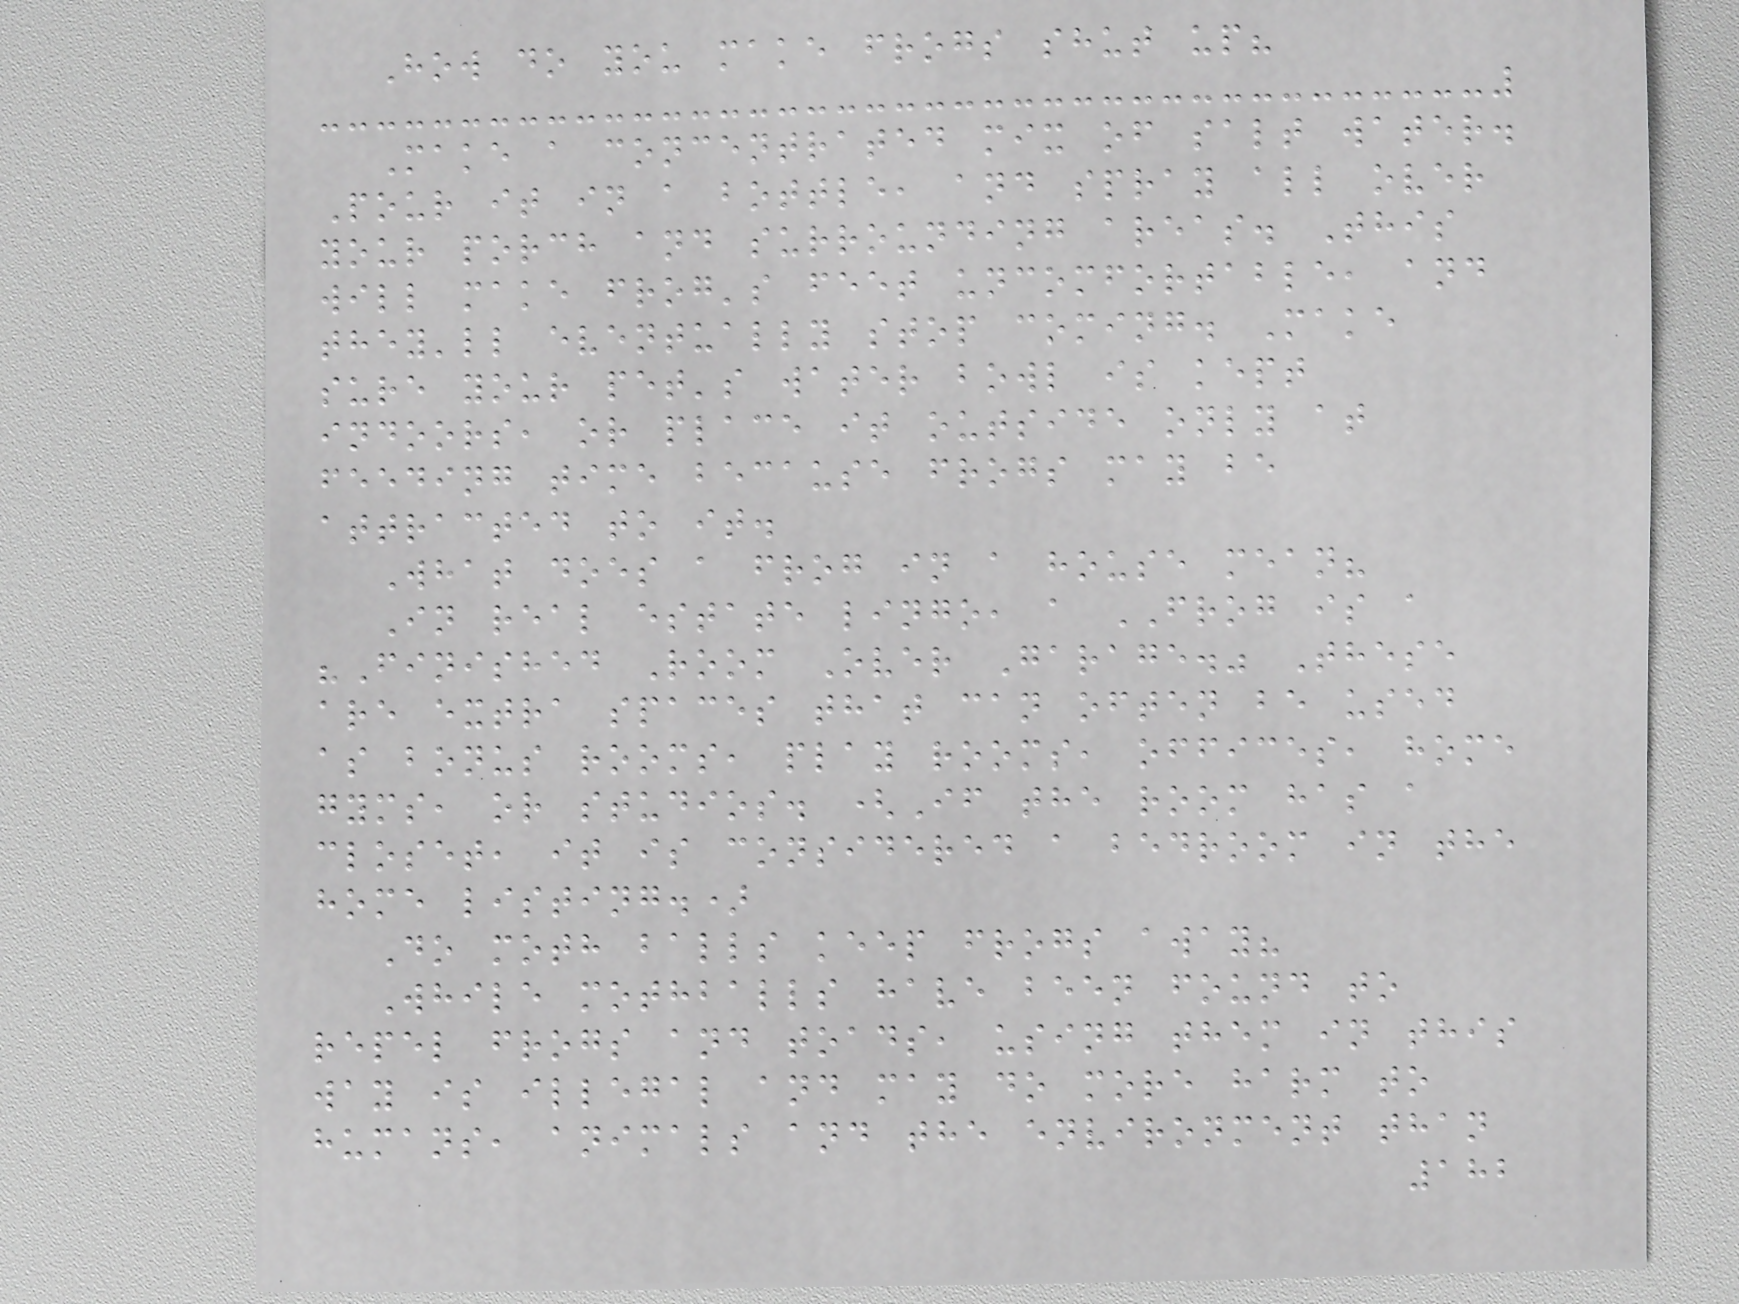How do you make frogs shut up?
Make a concentrated mix of salt water.
Pour it in a bottle, and spray all over
your porch and surrounding areas. This
will make frog's feet uncomfortable, and
they'll eventually stop coming. Make
sure your pet's water bowl is kept
indoors, or place it outside only at
feeding time because frogs may be
attracted to it.
What does a frog in a house mean?
In real estate lingo, a FROG is a
"Finished Room Over Garage." These
are extra spaces that can often be used
as bonus rooms, play rooms, offices, home
gyms, or studios. (If the room has a
closet, it is considered a bedroom in the
home listing.)
Do moth balls keep frogs away?
While mothballs have been found to
repel frogs and toads, using them in this
way is illegal and may do more harm to
humans, animals and the environment than
182
